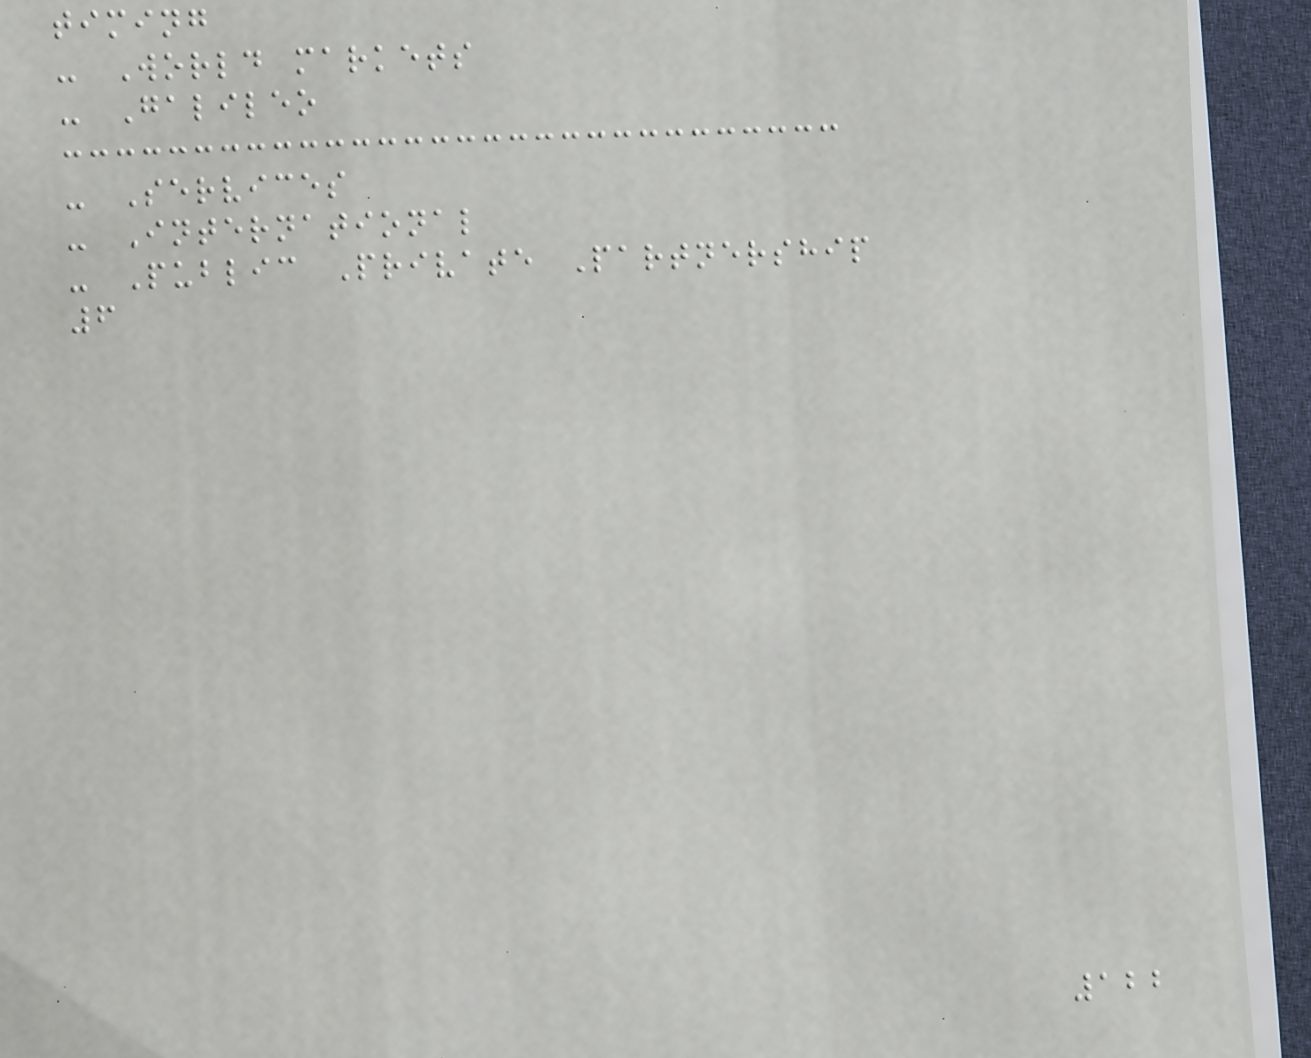timing
- World markets
- Galileo
- Services
- International
- Public Private Partnership
6
122
